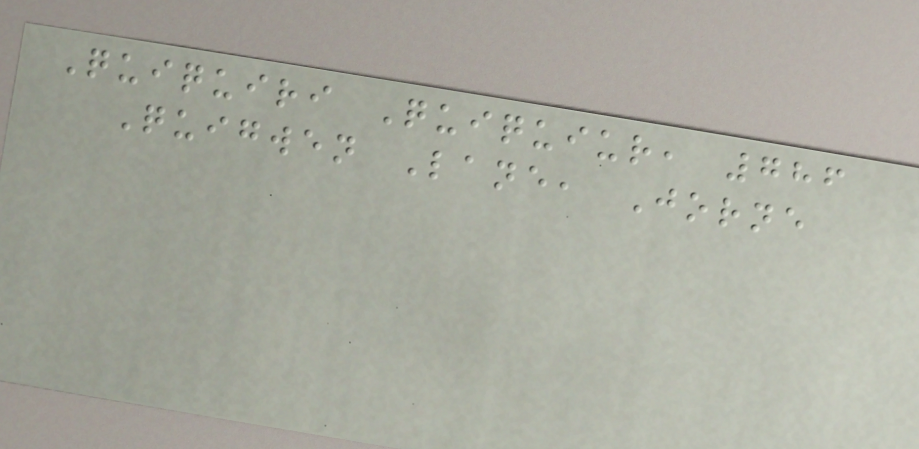Quiquiri Quiquiur, 786
Quigwen Lane, Jorne
